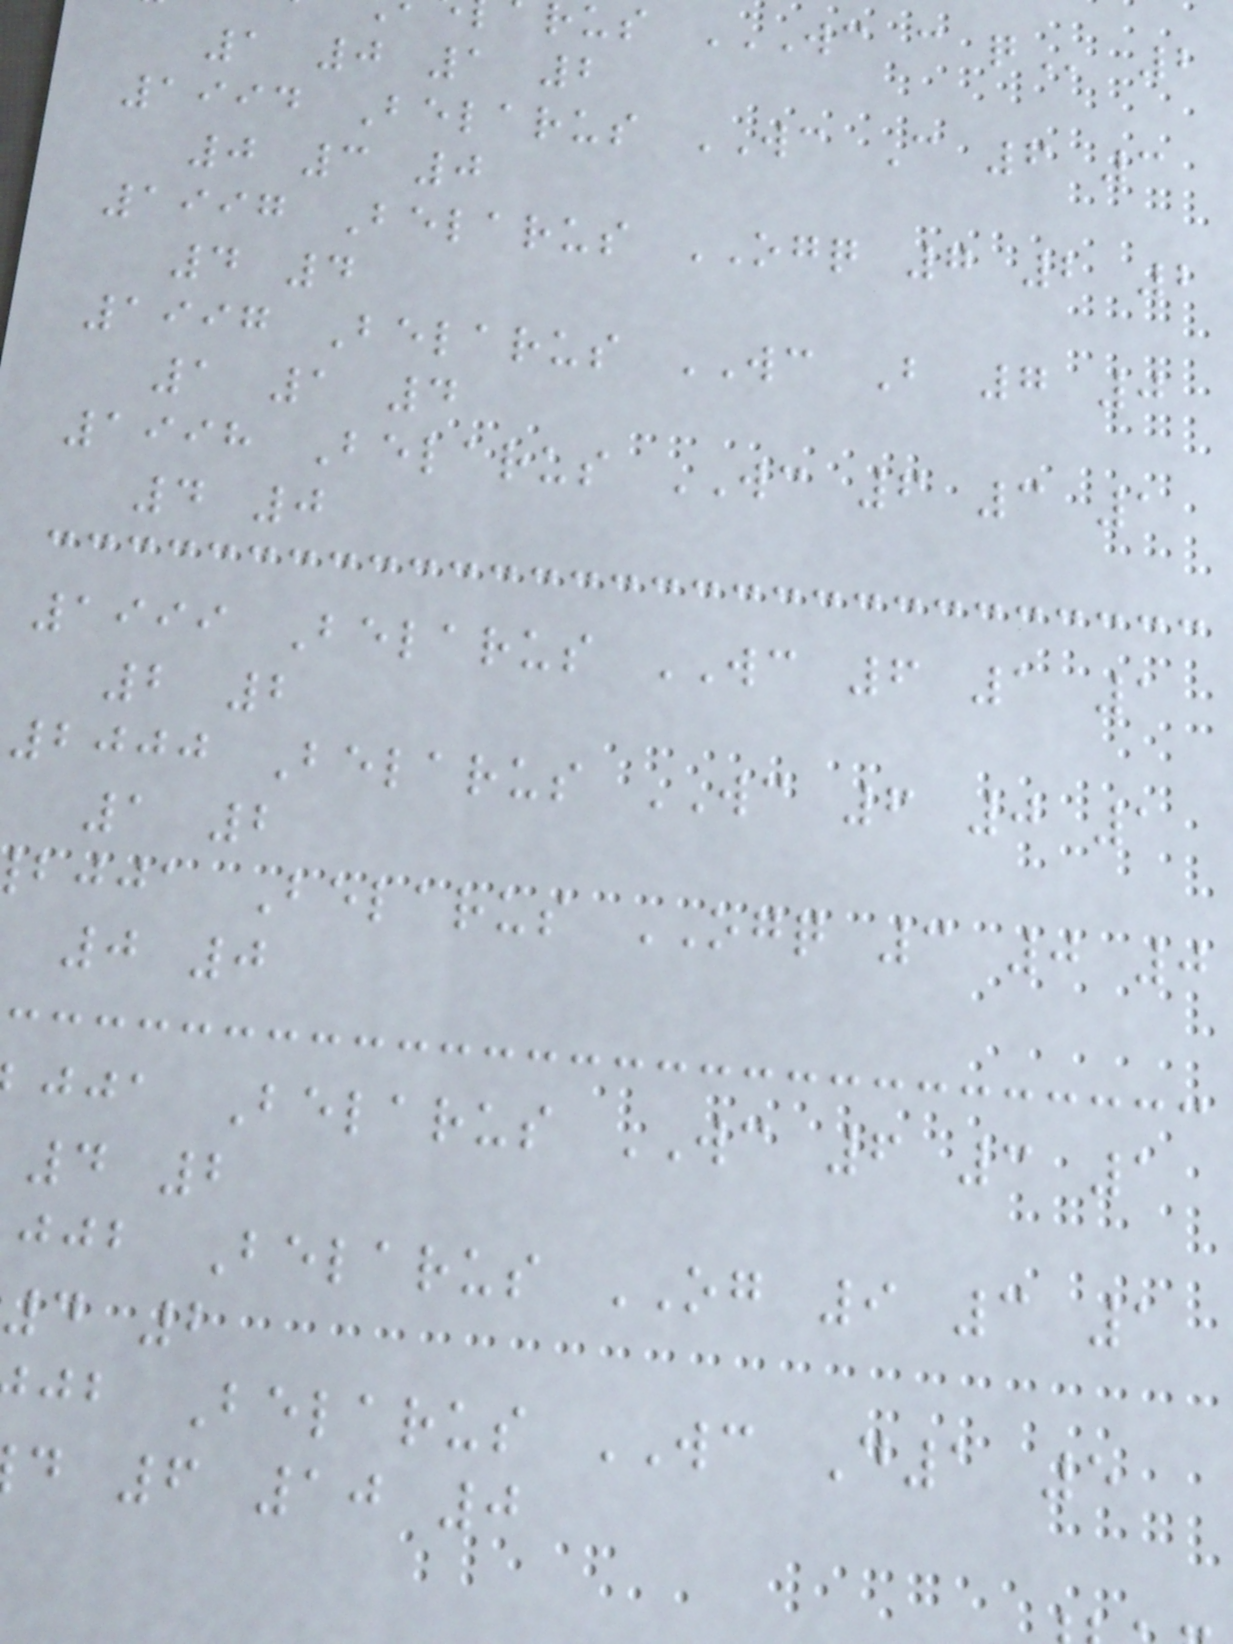us WC C Q 2
1 0 1 2
1994 Belarus WC C 6 3
0 3 0
1997 Belarus OGQ 7 2 2
4 4
1997 Belarus WC B 7 0
1 1 4
1998 Belarus WC 6 3 1
4 0
1999 Belarus WC 6 1 1
2 2
2000 Belarus WC 6 0 1
1 2
bjja Belarus OGQ 3 0 0
0 0
jja Belarus WC 6 3 1
4 2
jjb Belarus OG 9 3 1
4 2
jb Belarus WC D1 5
d 6 10 0
